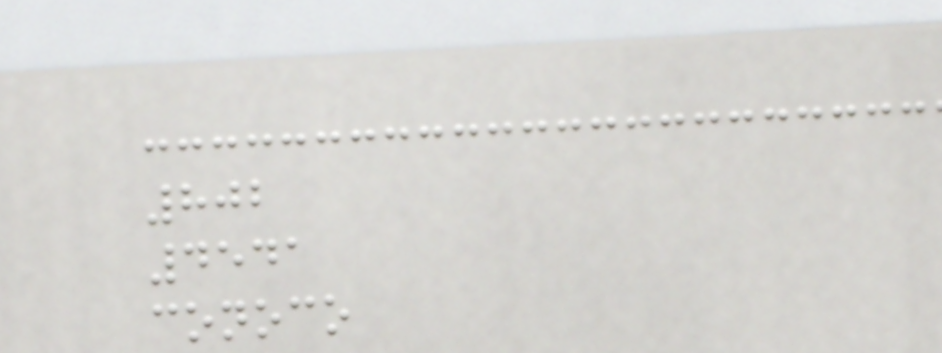802
4541
conoco
